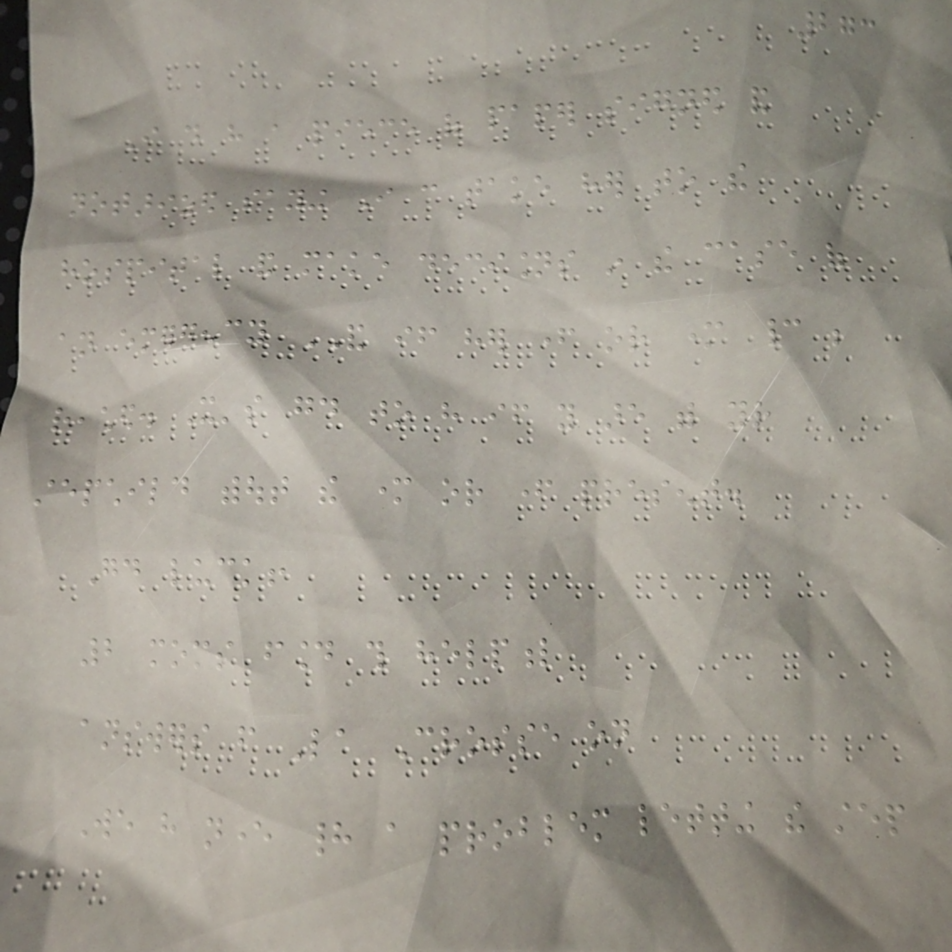273
I do have a piece of paper signed and
notarized saying I can take her to the
hospital and make decisions in the case of
an emergency AND if her father or mother cannot be
reached. It's good to have if you are with your
stepchild without the mother or father present.
Good luck!
2 moms found this helpful
answers from La Crosse on
We have never had a problem letting the step
